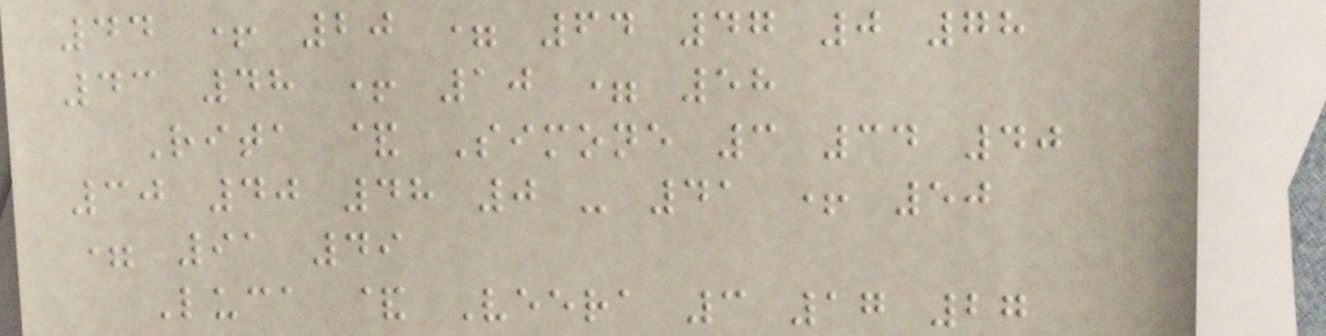44 + 20 = 64 47 0 78
43 48 + 10 = 58
Rita & Simone 3 34 40
30 40 48 0 - 41 + 50
= 91 49
Luca & Veera 3 17 27
